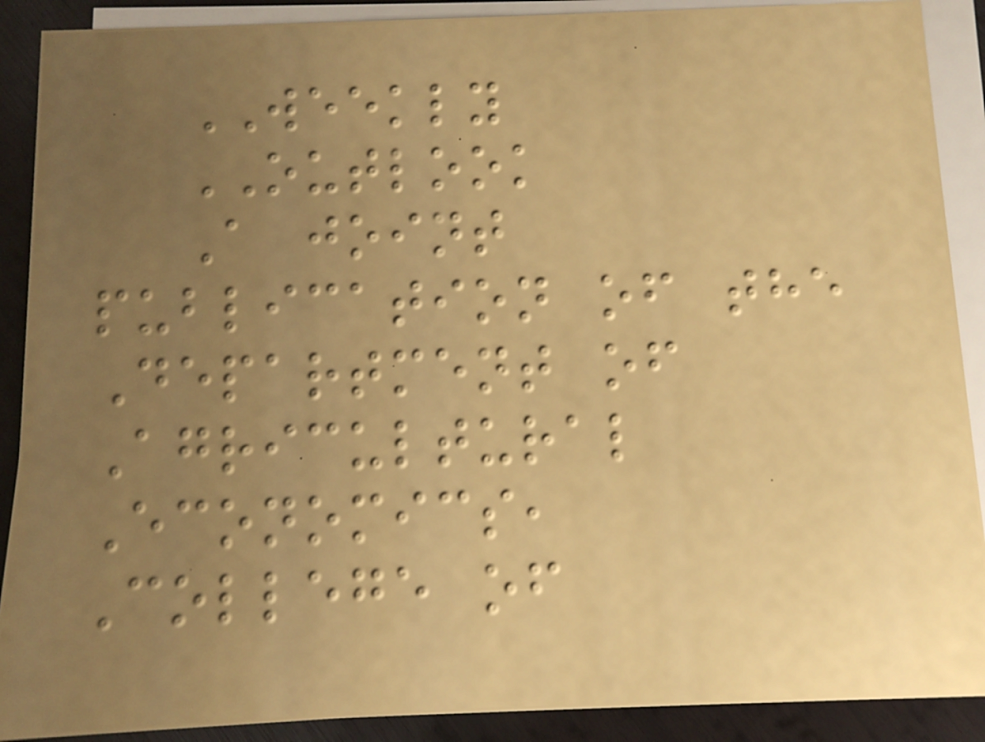WEEKLY
OUTLOOK
A joint
publication of the
Department of
Agricultural
Economics,
College of
